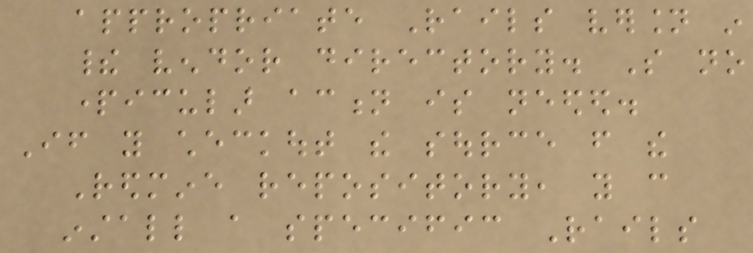appropriate Rails version in
their vendor directory. So no
particular action is needed.
If you checkout the source from the
Redmine repository, you can
install a specific Rails
